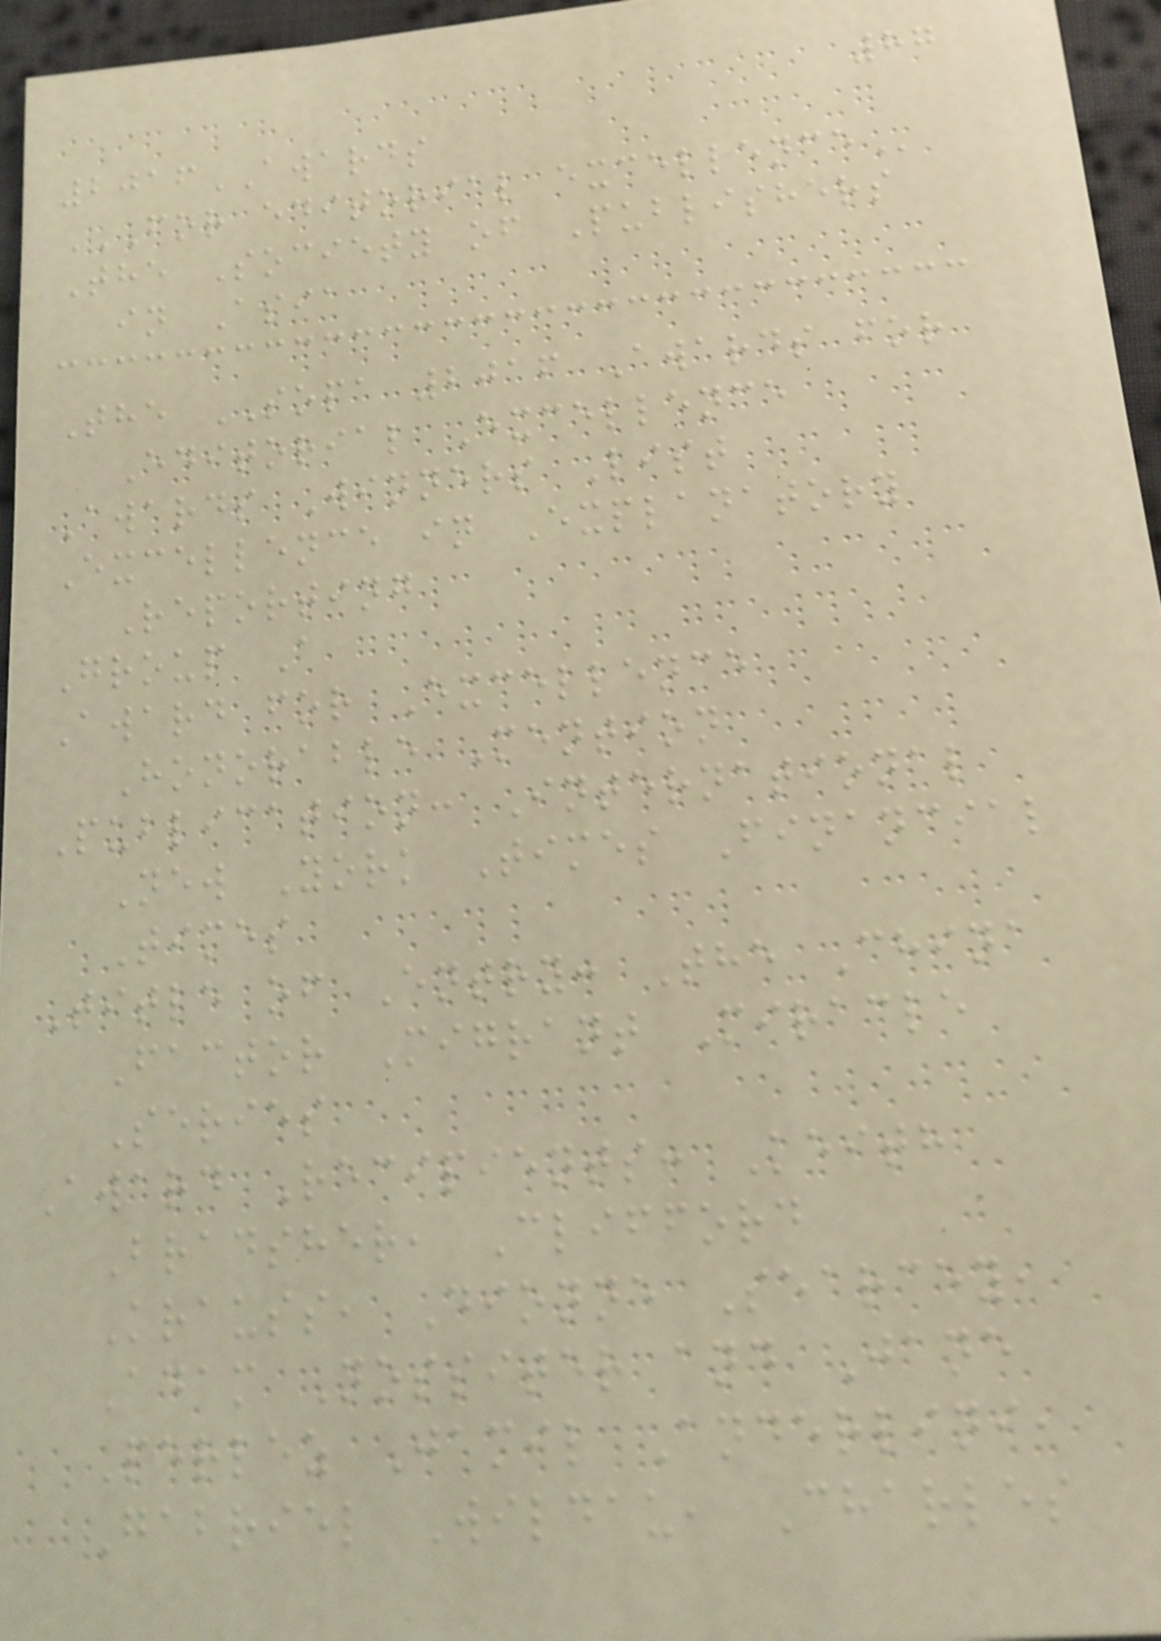87
2016AWARDS
FOR EDITORIAL EXCELLENCE
The Society of Publishers
in Asia
The SOPA 2016 Awards for
Editorial Excellence
Awards Winners List
Excellence in Explanatory
Reporting
Group A
Award for Excellence
Honorable Mention
Publication: International
New York Times Financial
Times
Title of Entry: The China
Factor Migrant Miracle
Series
Award Recipients: Keith
Bradsher, Clifford
Krauss, Dionne Searcey,
Adam Nossiter and Jane
Perlez Jamil Anderlini,
Gabriel Wildau, Charles
